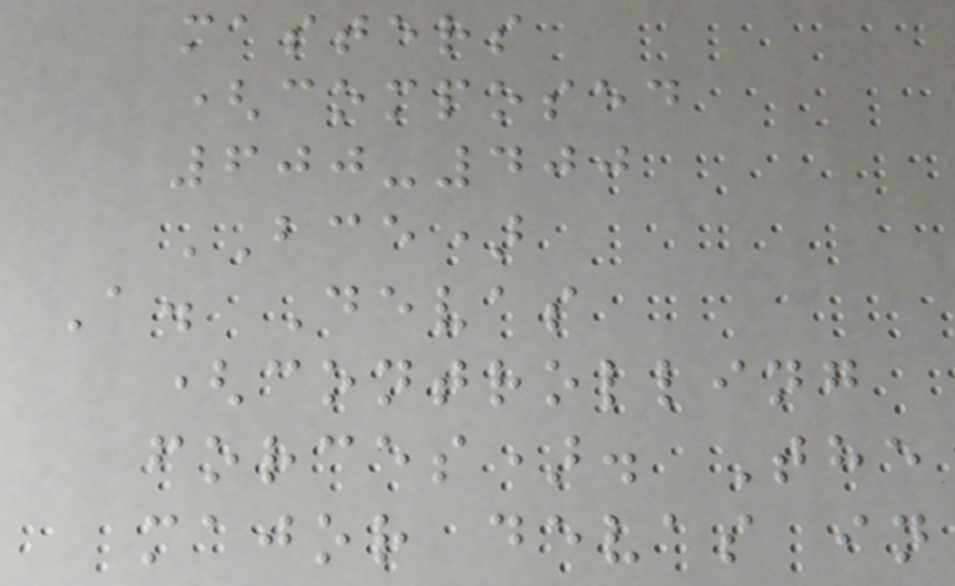masters
(composed
600-400
BCE)
A. Devas
(controlling
forces). The
major devas in
